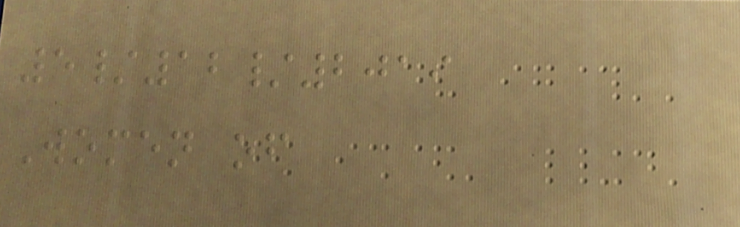5/12/2019
Women of
